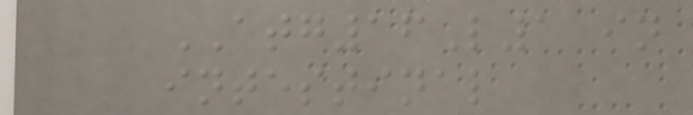ATG16L1 in
intestinal
